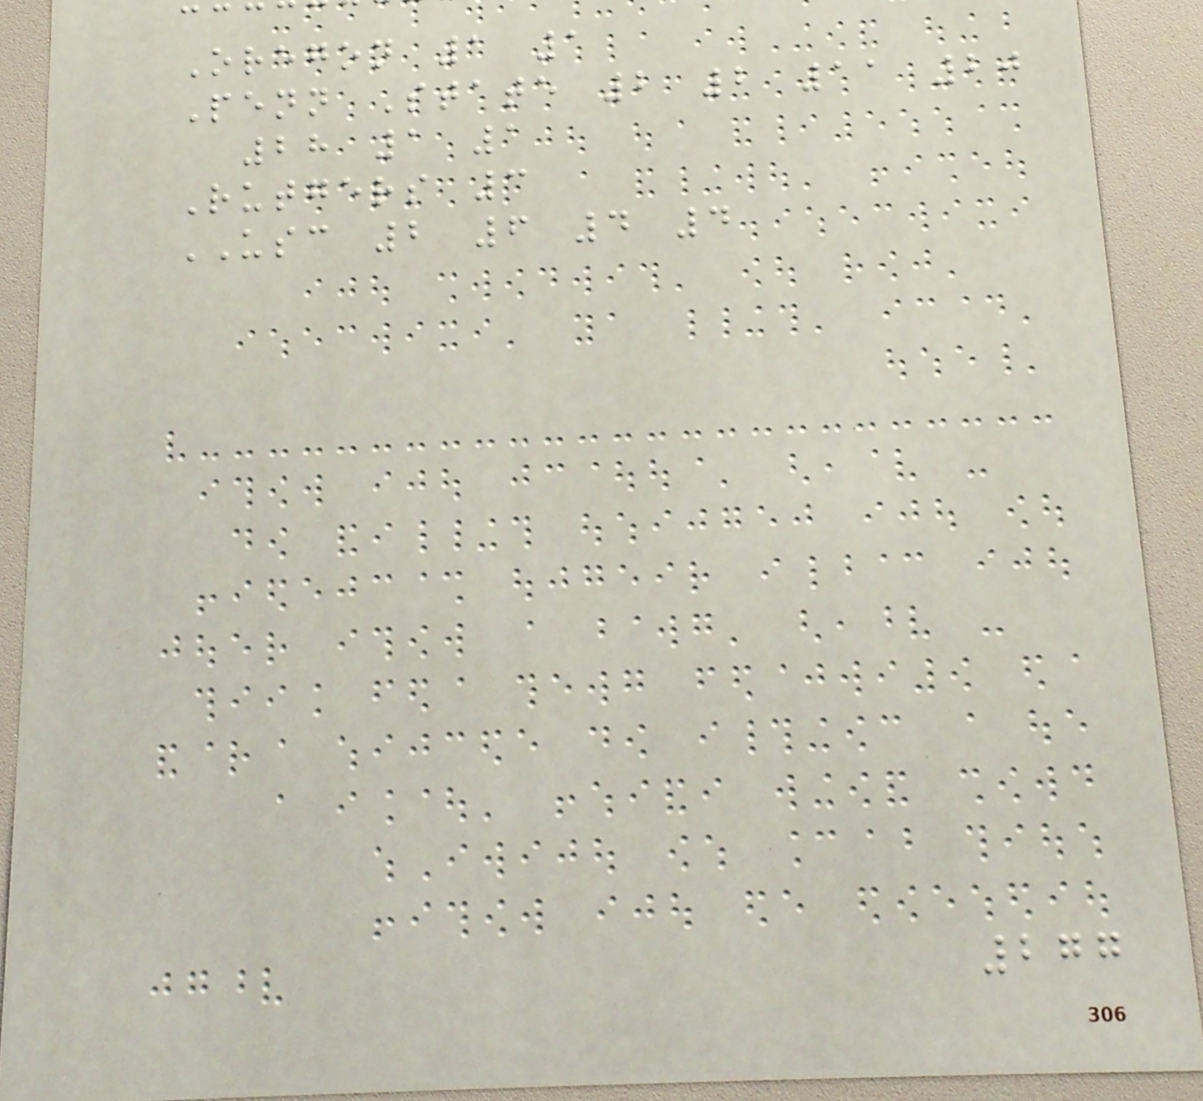Oregon 1 1
Penn State 2 2 11 20
28 1 1
Rutgers 3
USC 2 6 4 4
277
